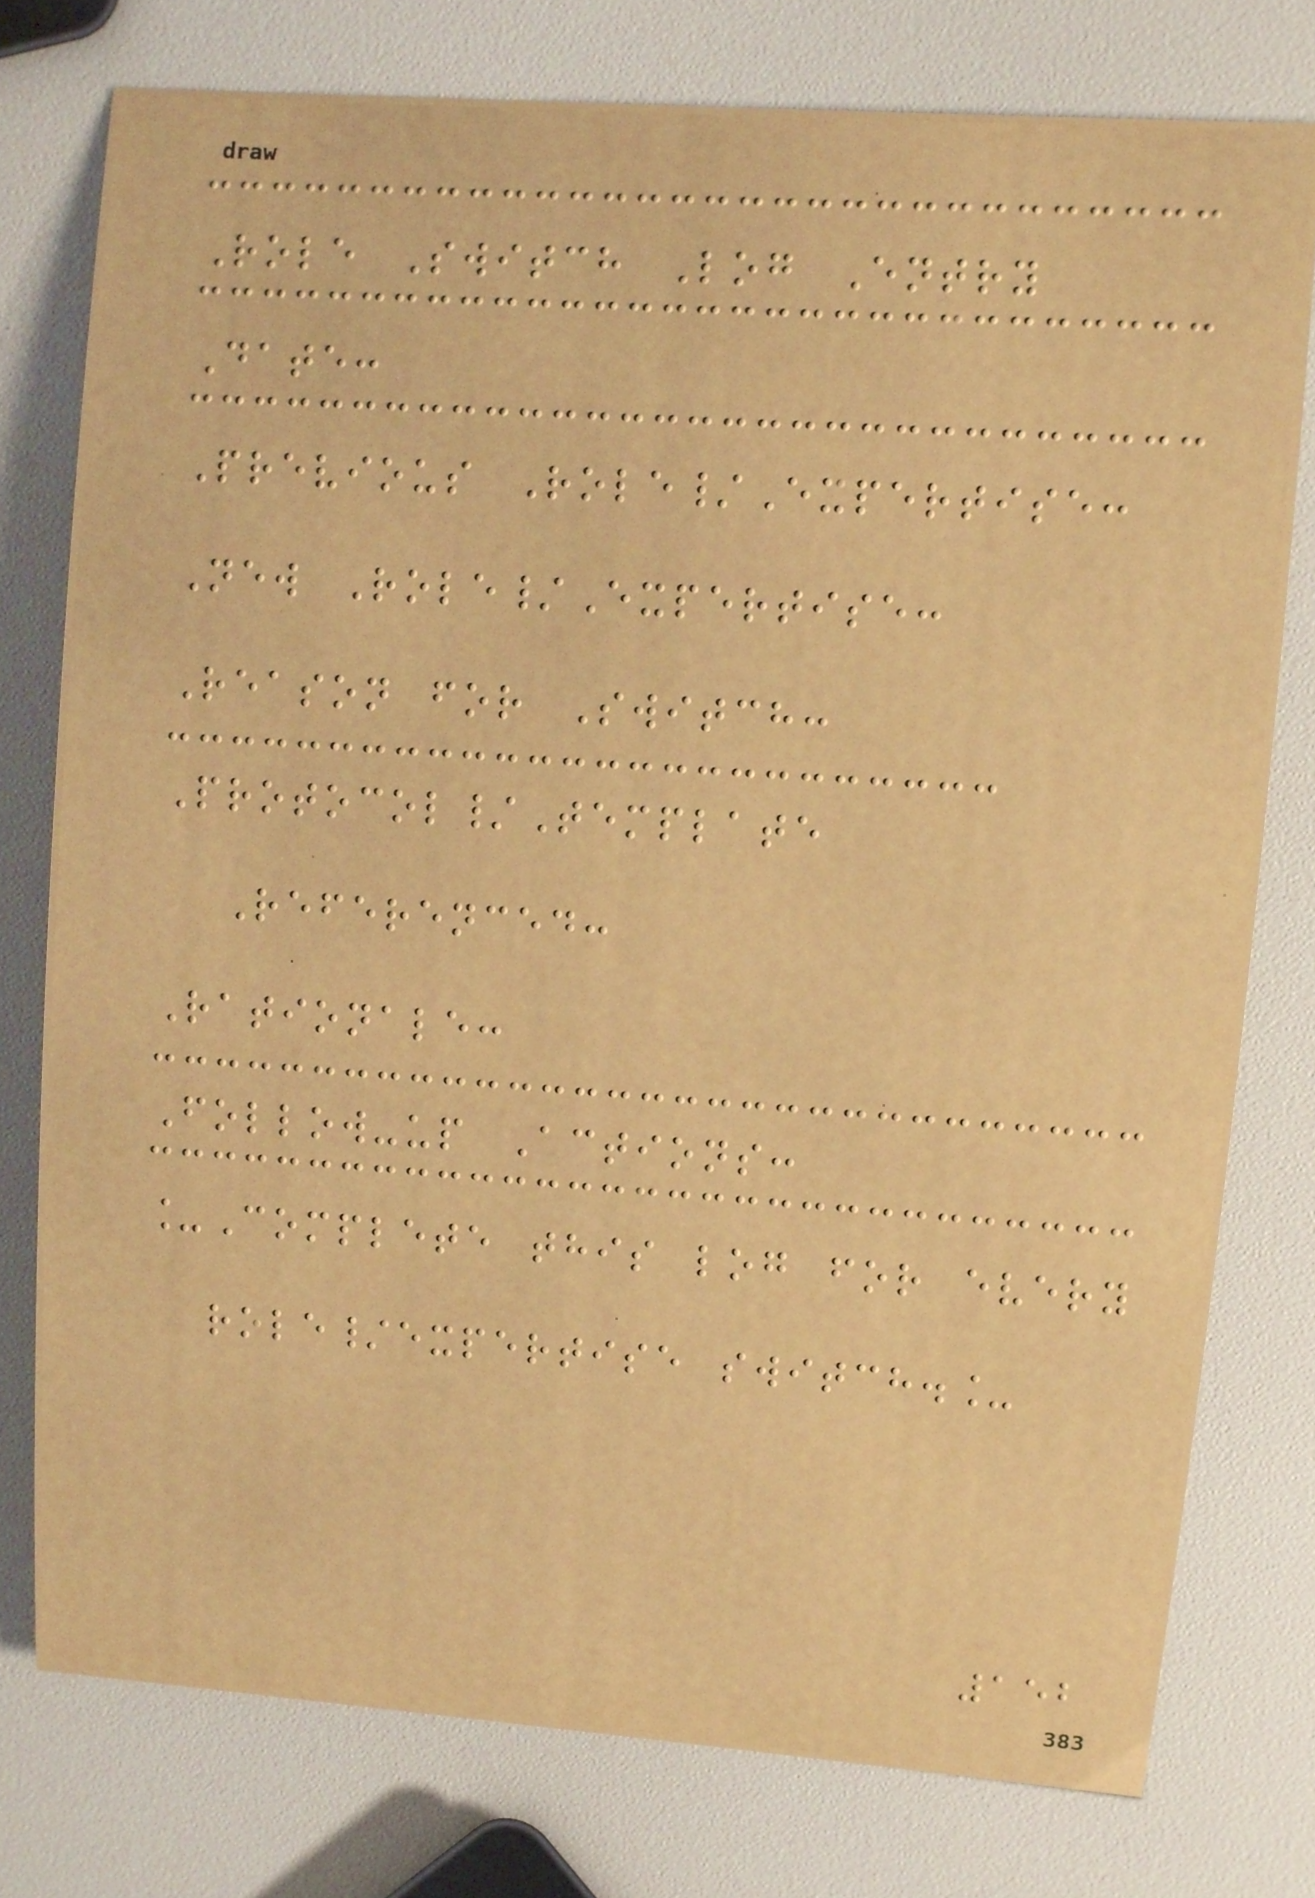Role Switch Log Entry
Date:
Previous Role/Expertise:
New Role/Expertise:
Reason for Switch:
Protocol/Template
Referenced:
Rationale:
Follow-up Actions:
_Complete this log for every
role/expertise switch._
152
